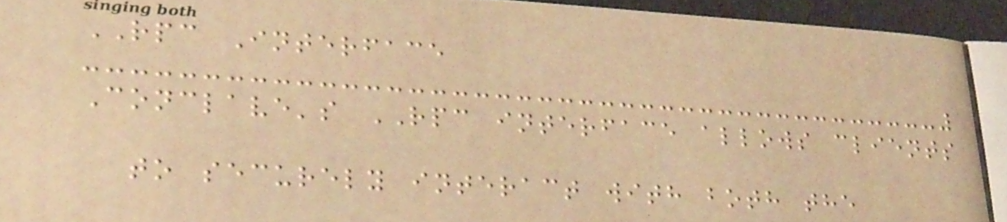RPC Interface
Conclave's RPC interface allows clients
to securely interact with both the
